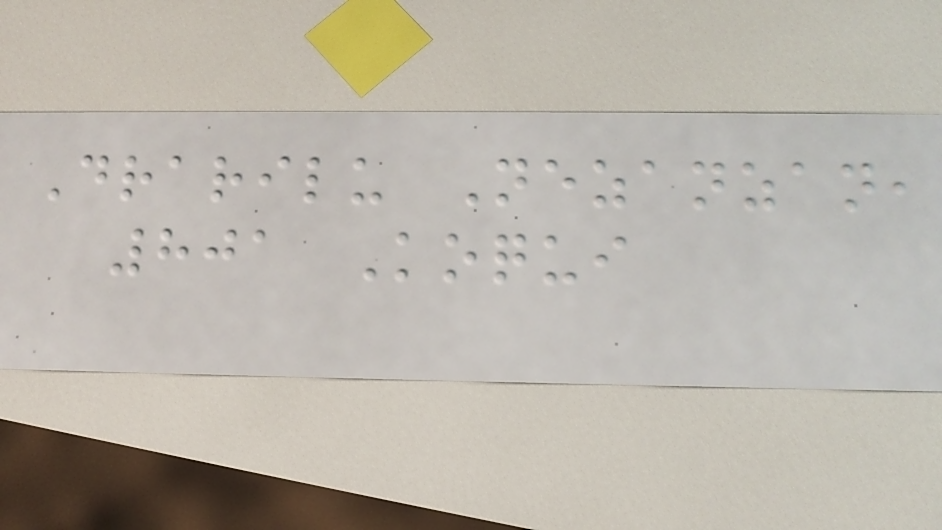Drarilu Nezanzan,
801 Koqui
